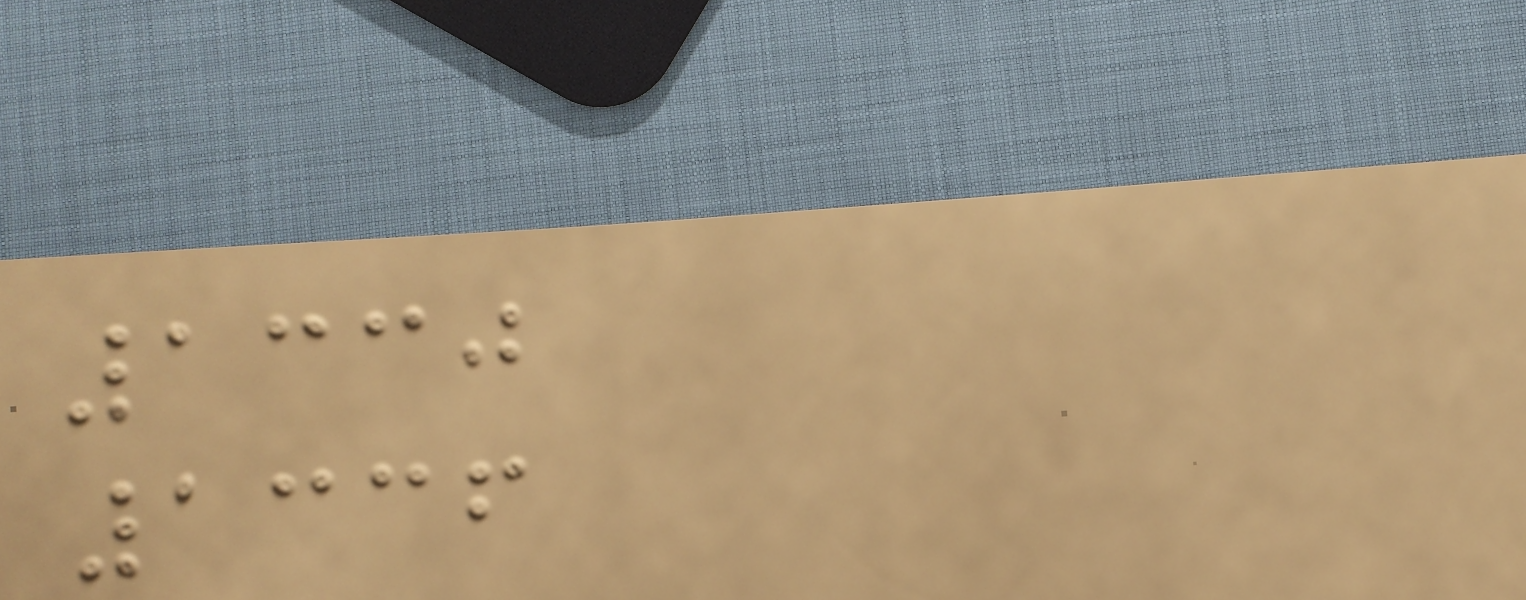1330
1336
